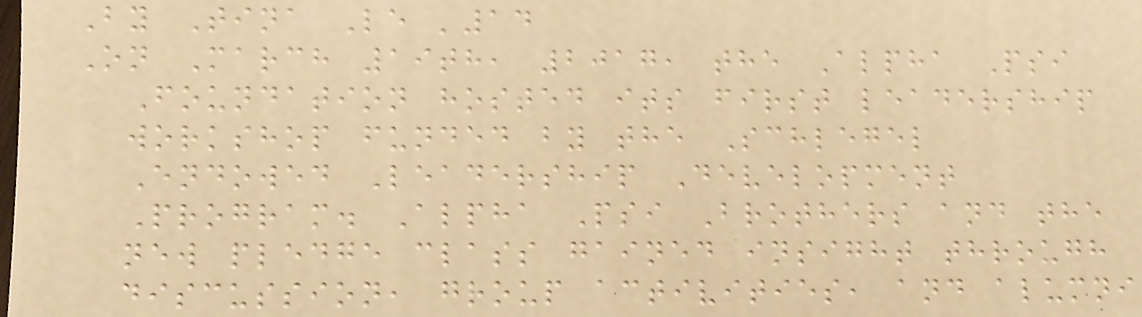By Tina Le '14
On March 19th, 2017, the Alpha Psi
Foundation hosted its first leadership
workshop funded by the Schlegel
Endowed Leadership Development
Program. Alpha Psi Brothers and the
new pledge class gained insight through
discussion, group activities, and alumni
